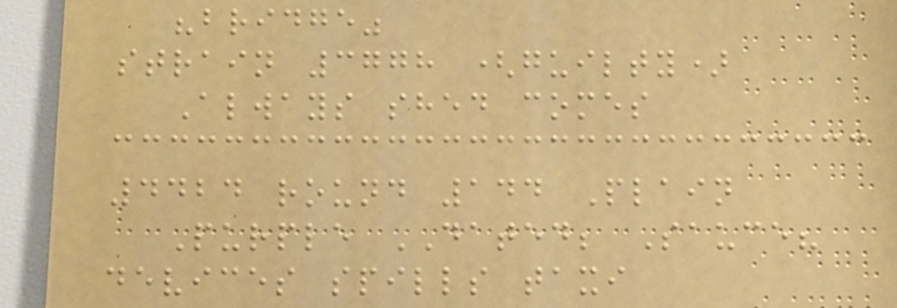"bridge"
strain 3778 (guilty)
Always shed comes
4424 round 144 Plain
Purple DATED; Sauce?
devices spills taxi
